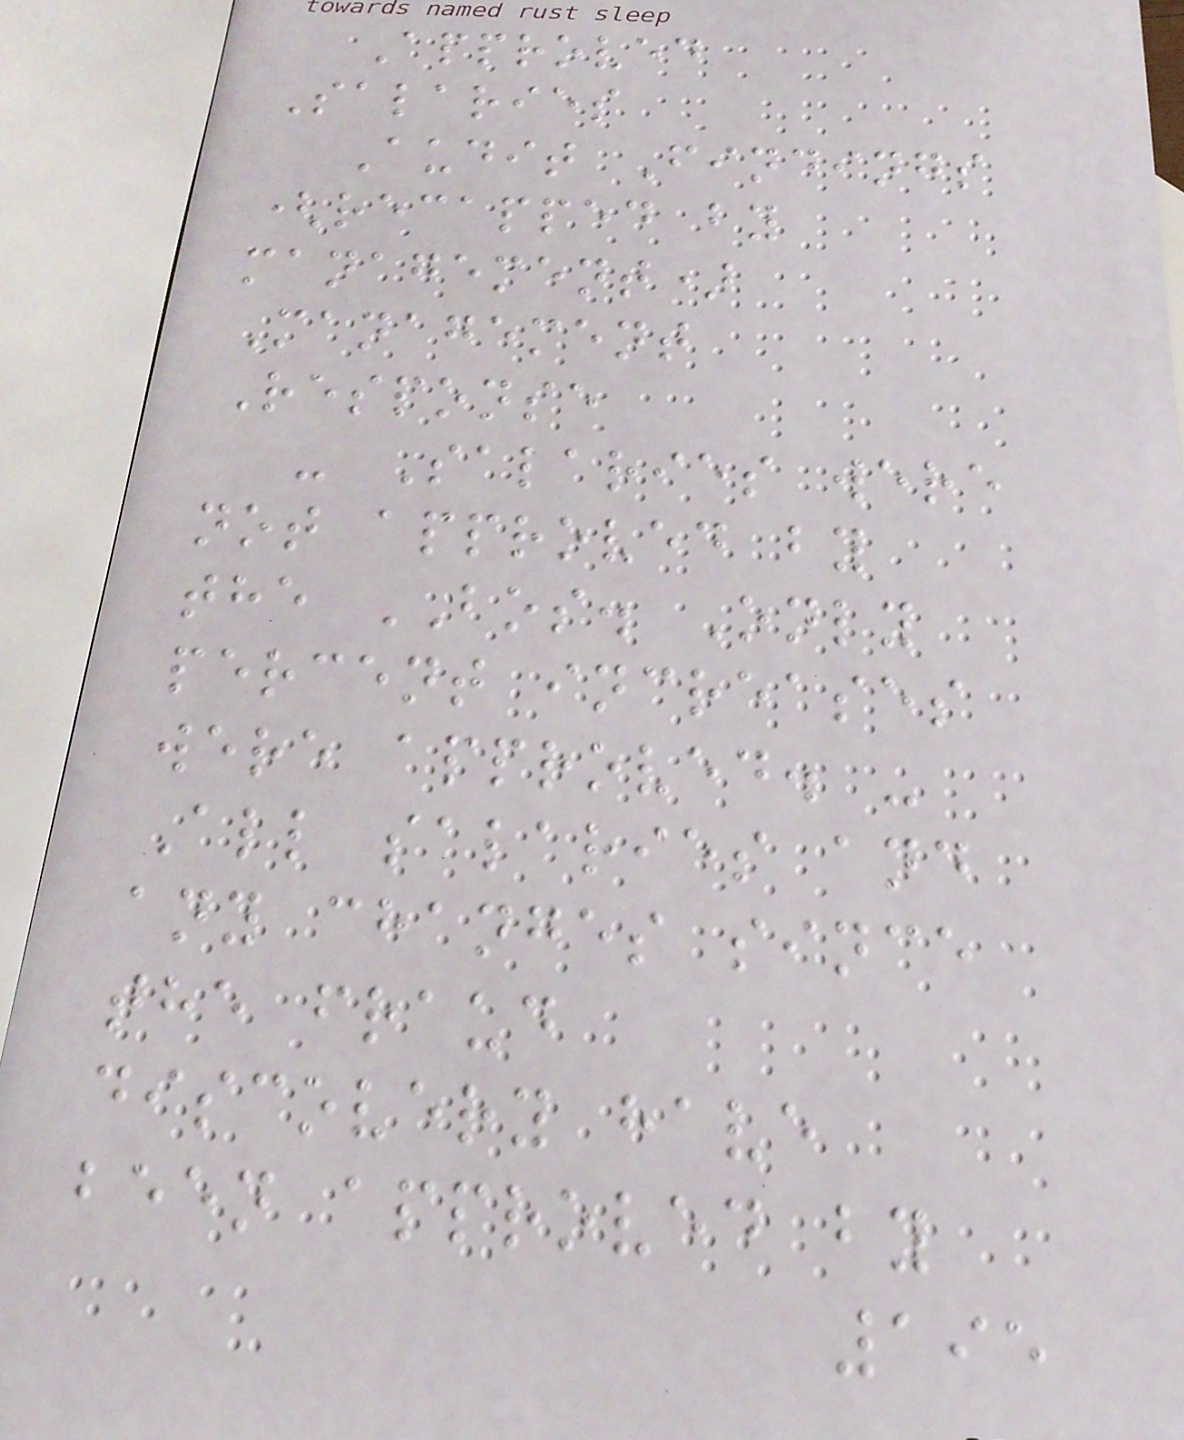Approved
Salaries
Audit Findings
(recapped by
management)
Management
Response
- Salaries were
not approved by
the BOS. Only
percent increases
were approved. -
All salaries and
any changes since
the fraud
discovery have
been approved by
195
